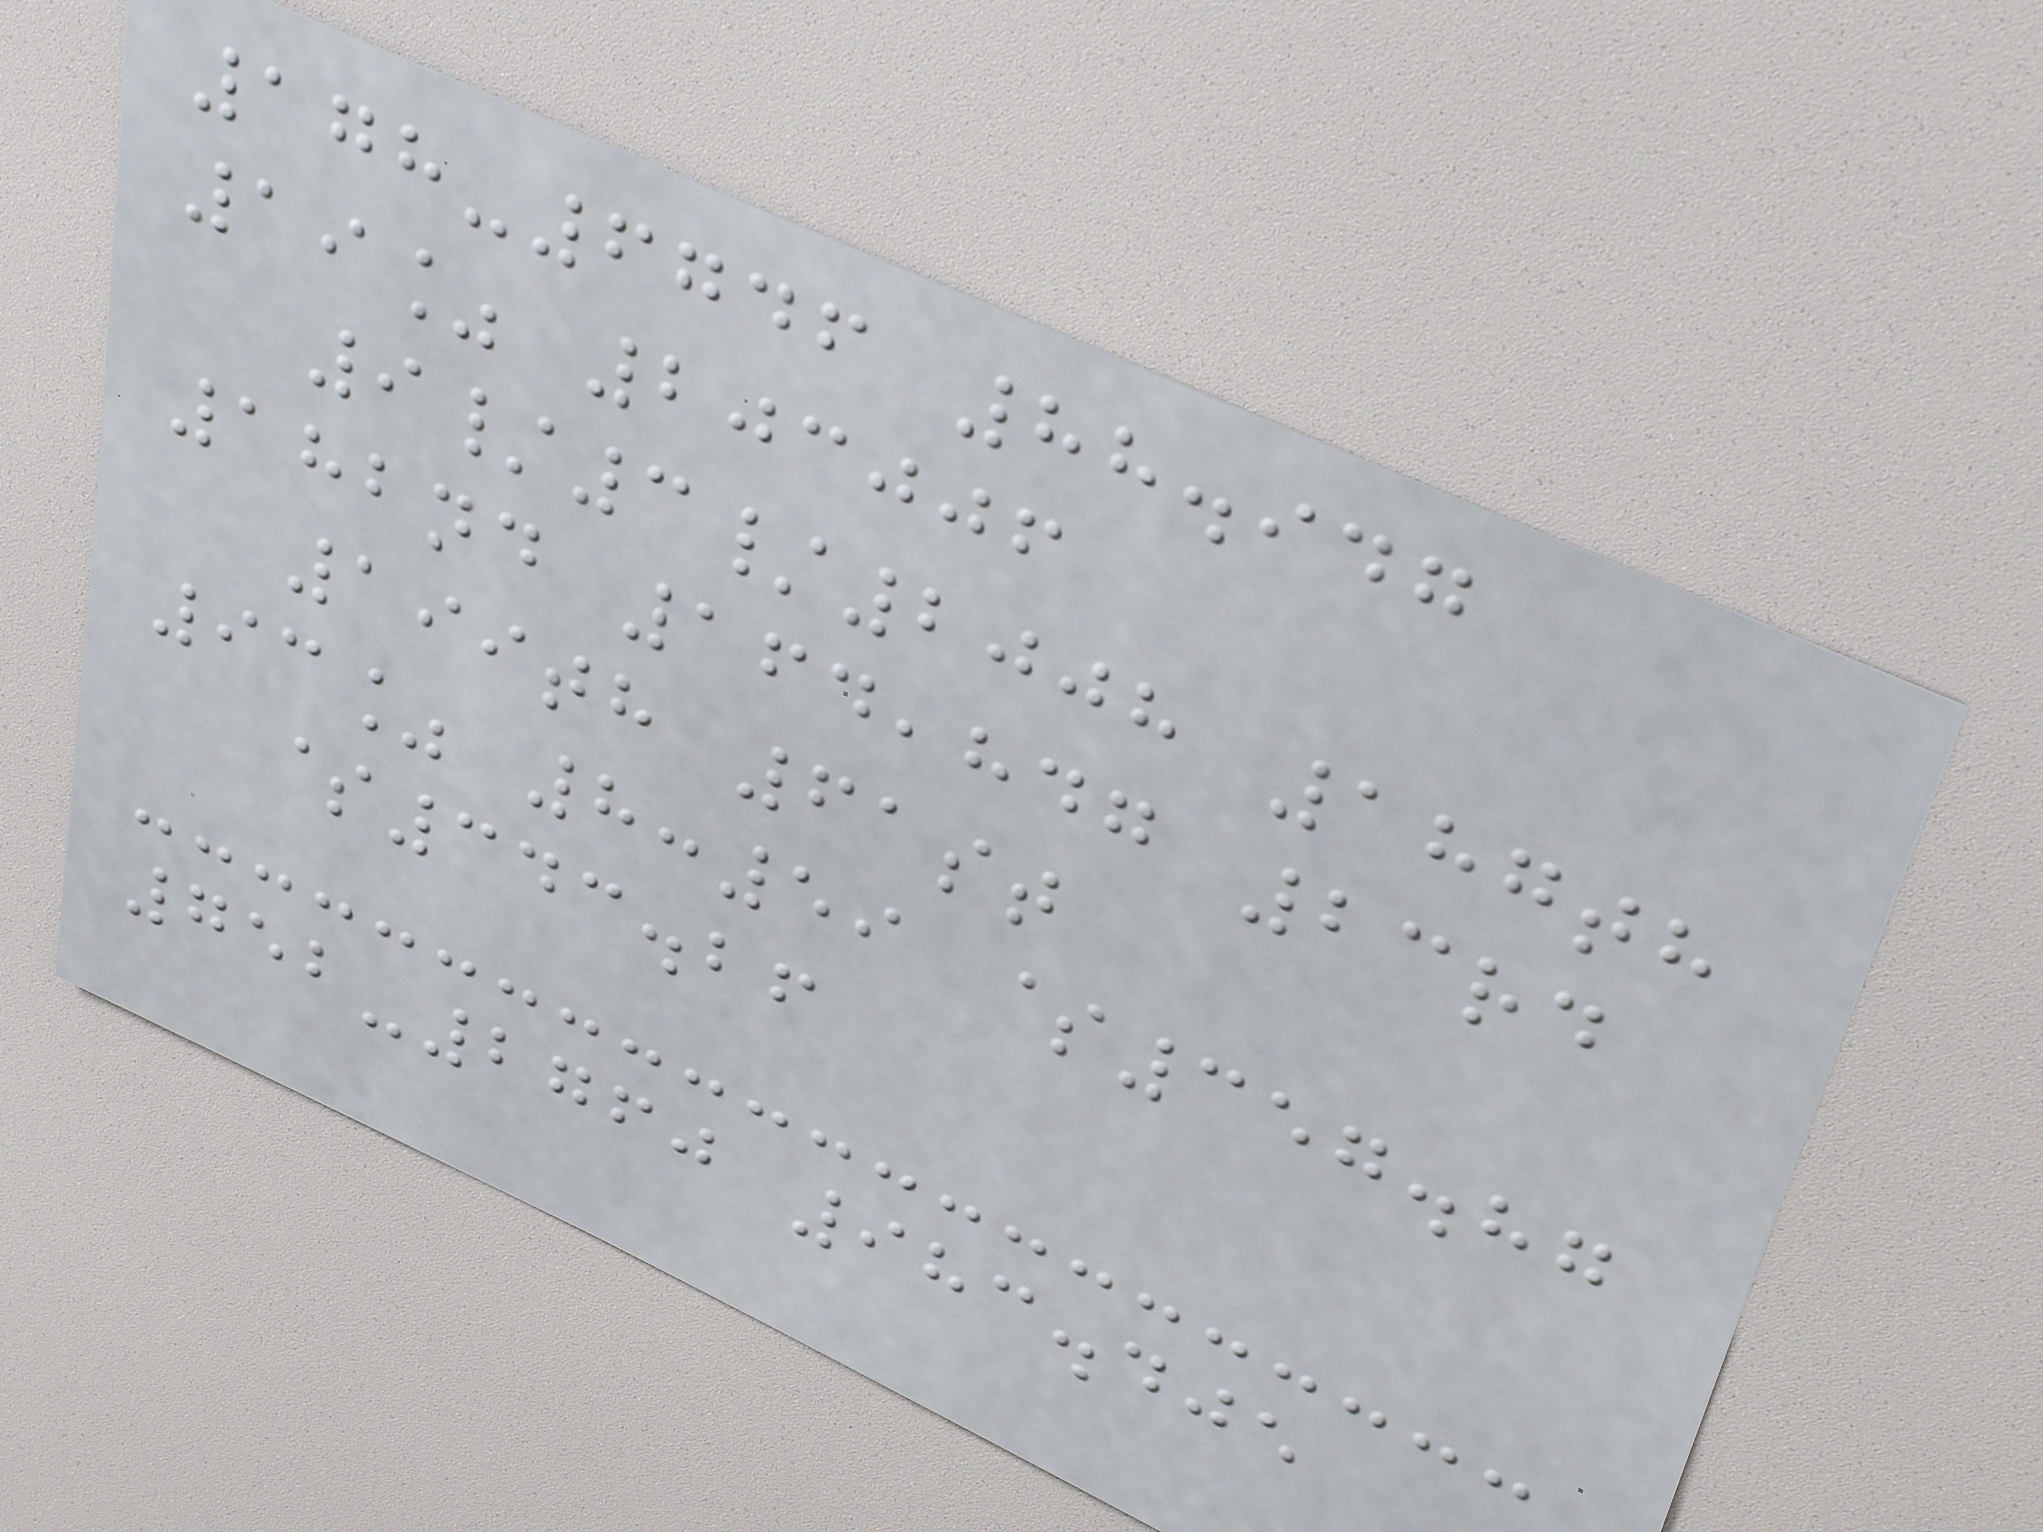178-6746 88.947
19% 203006
9/3/2008 187th
182nd 164,847 23rd
199th 61st
93% 8:59 $357.87
$343.26
752-2760 983.405
